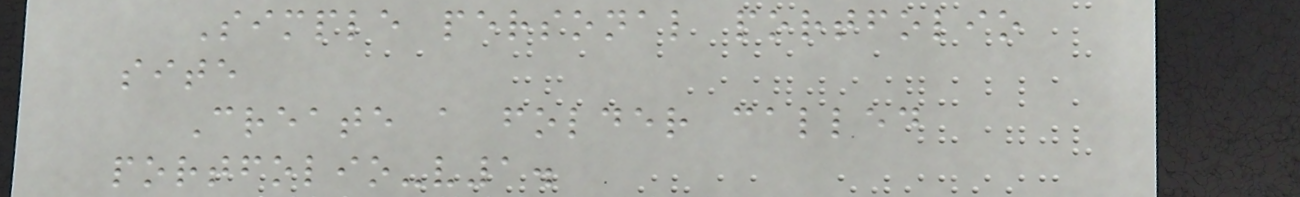Simple personal portfolio
site
Create a folder called
portfolio-v1.
